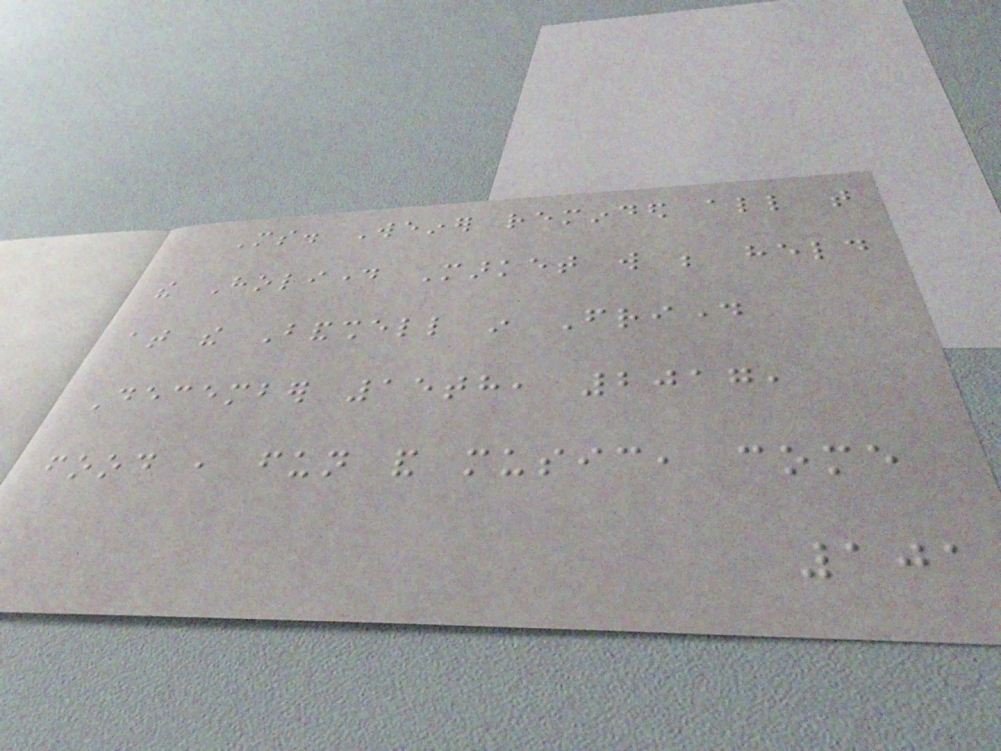Ms. Weiner reminded all that
the Holiday Market will be held
at the Bandshell in Friday
December 15th, 2017,
food , fun and music, come
101
